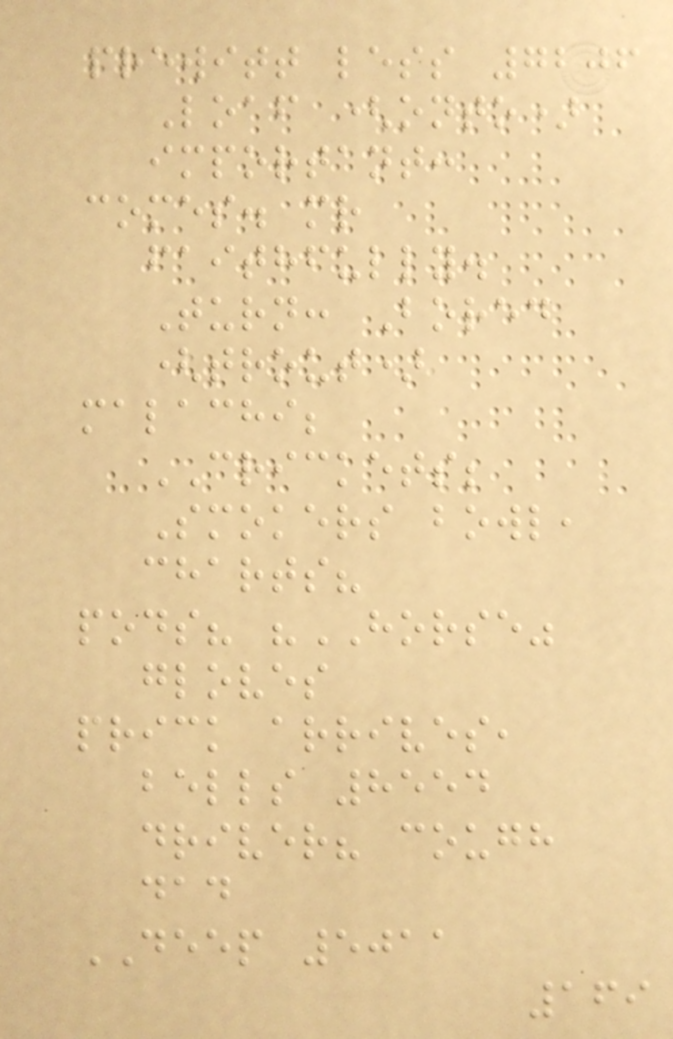prewitt less 7206
Loaf (onto)
important:
comes. mr
faithfully.
Turn: Bored
(trout)
malachi;
CRICKETS;
Smokers bowl,
charts?
pods? "HORSE"
gloves
prick arrives,
bells 8554
driver? cough
dad
DEEP 5011
169
